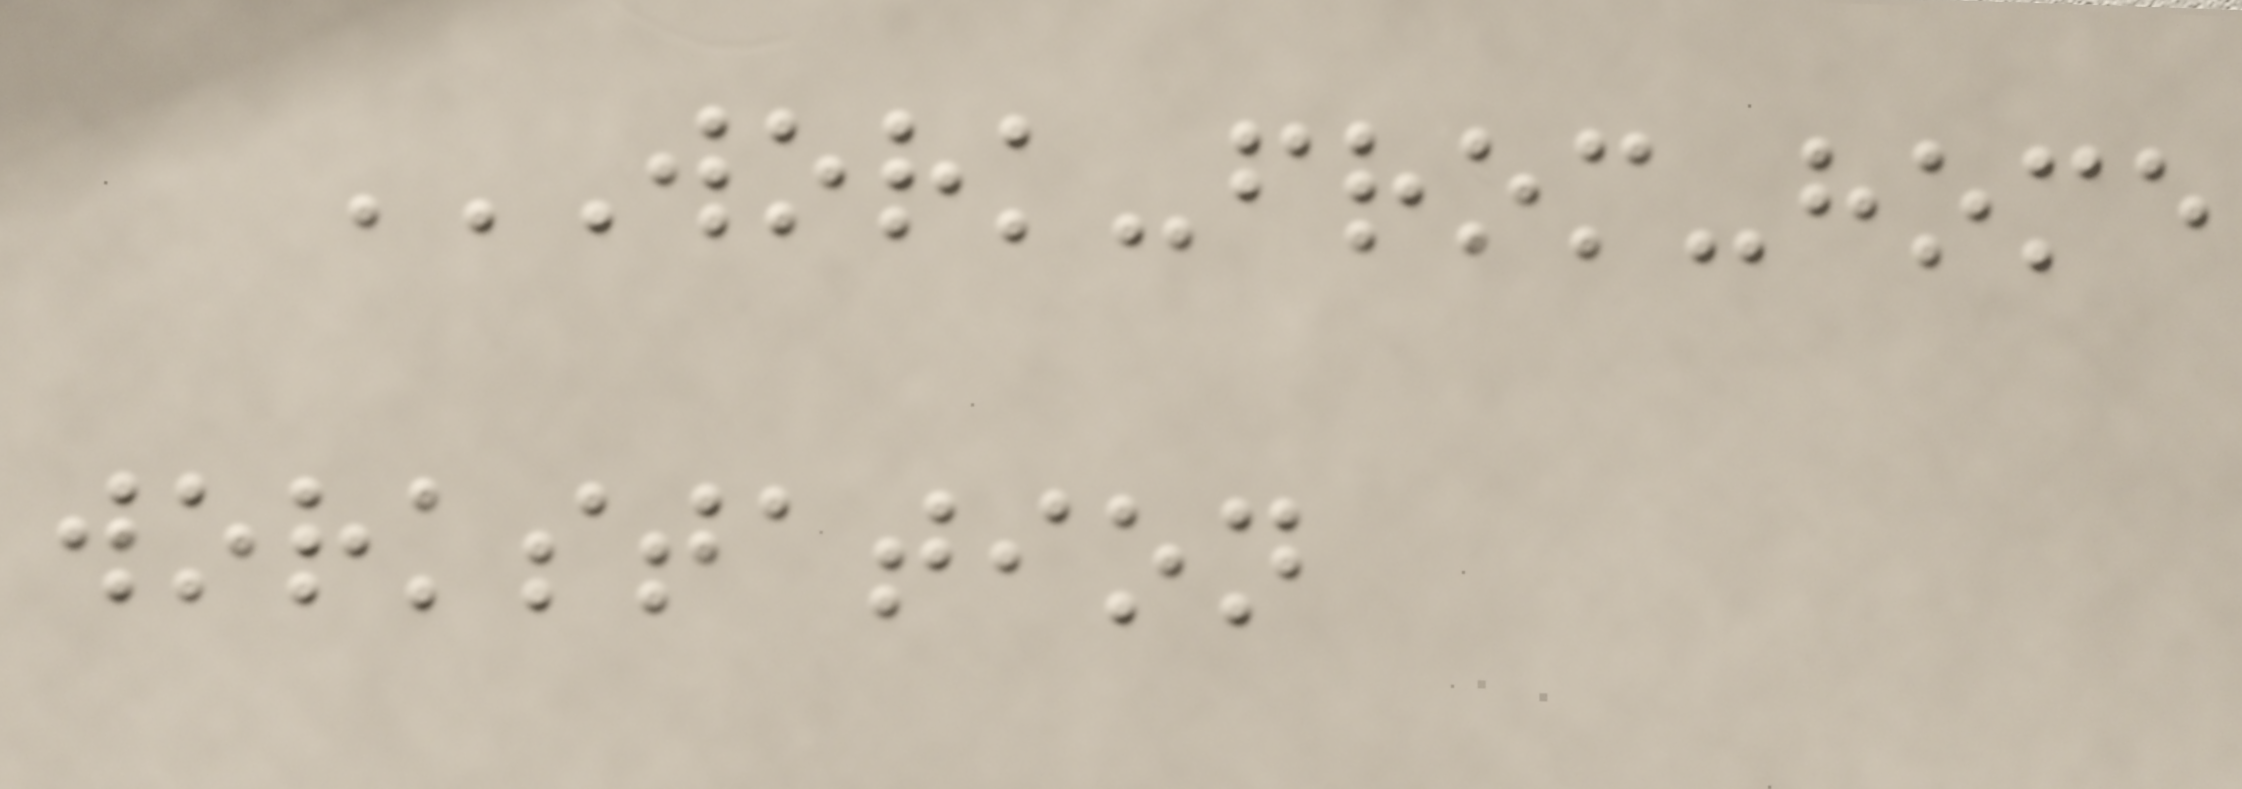WORK-FROM-HOME
WORKSTATION
